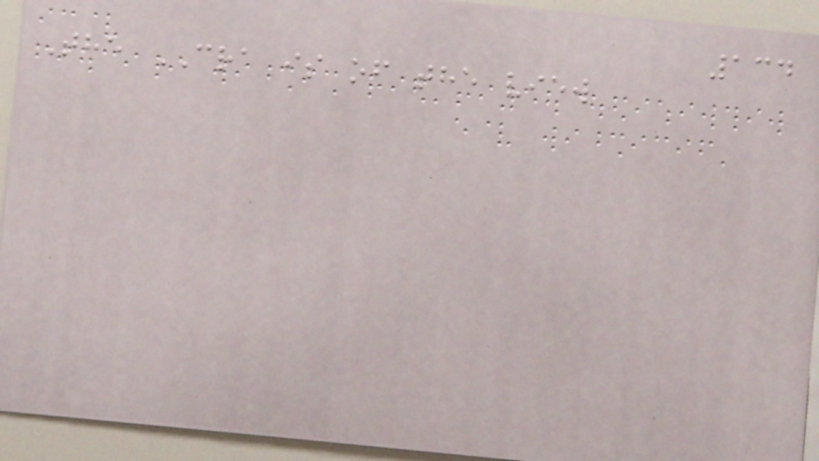134
The CRA is of the view
